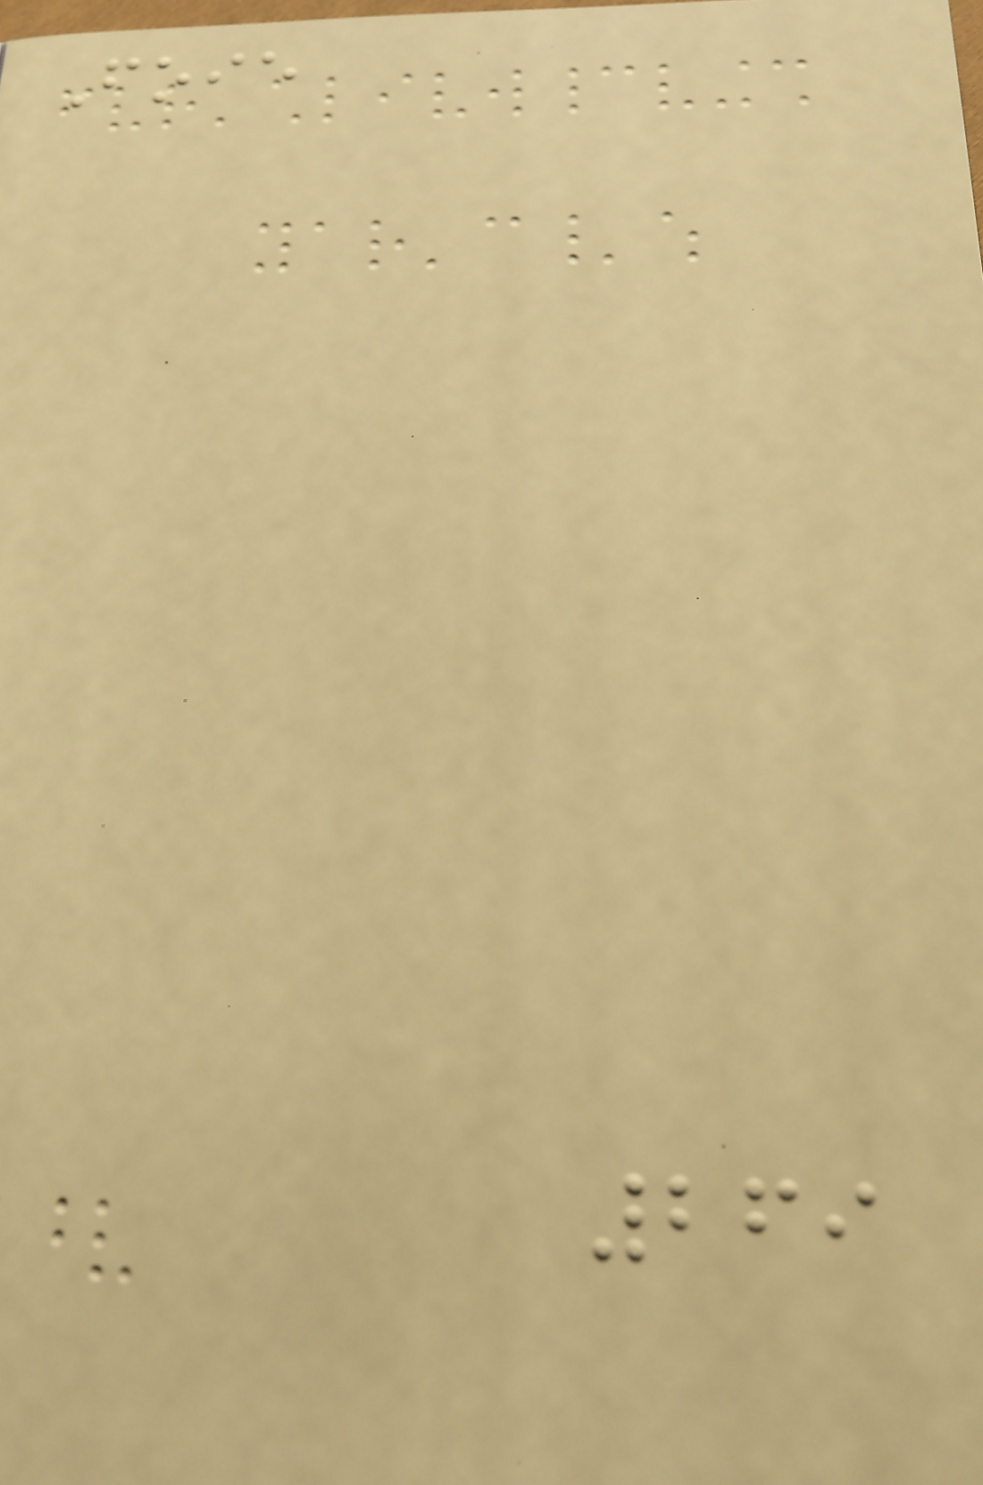Foie
269
